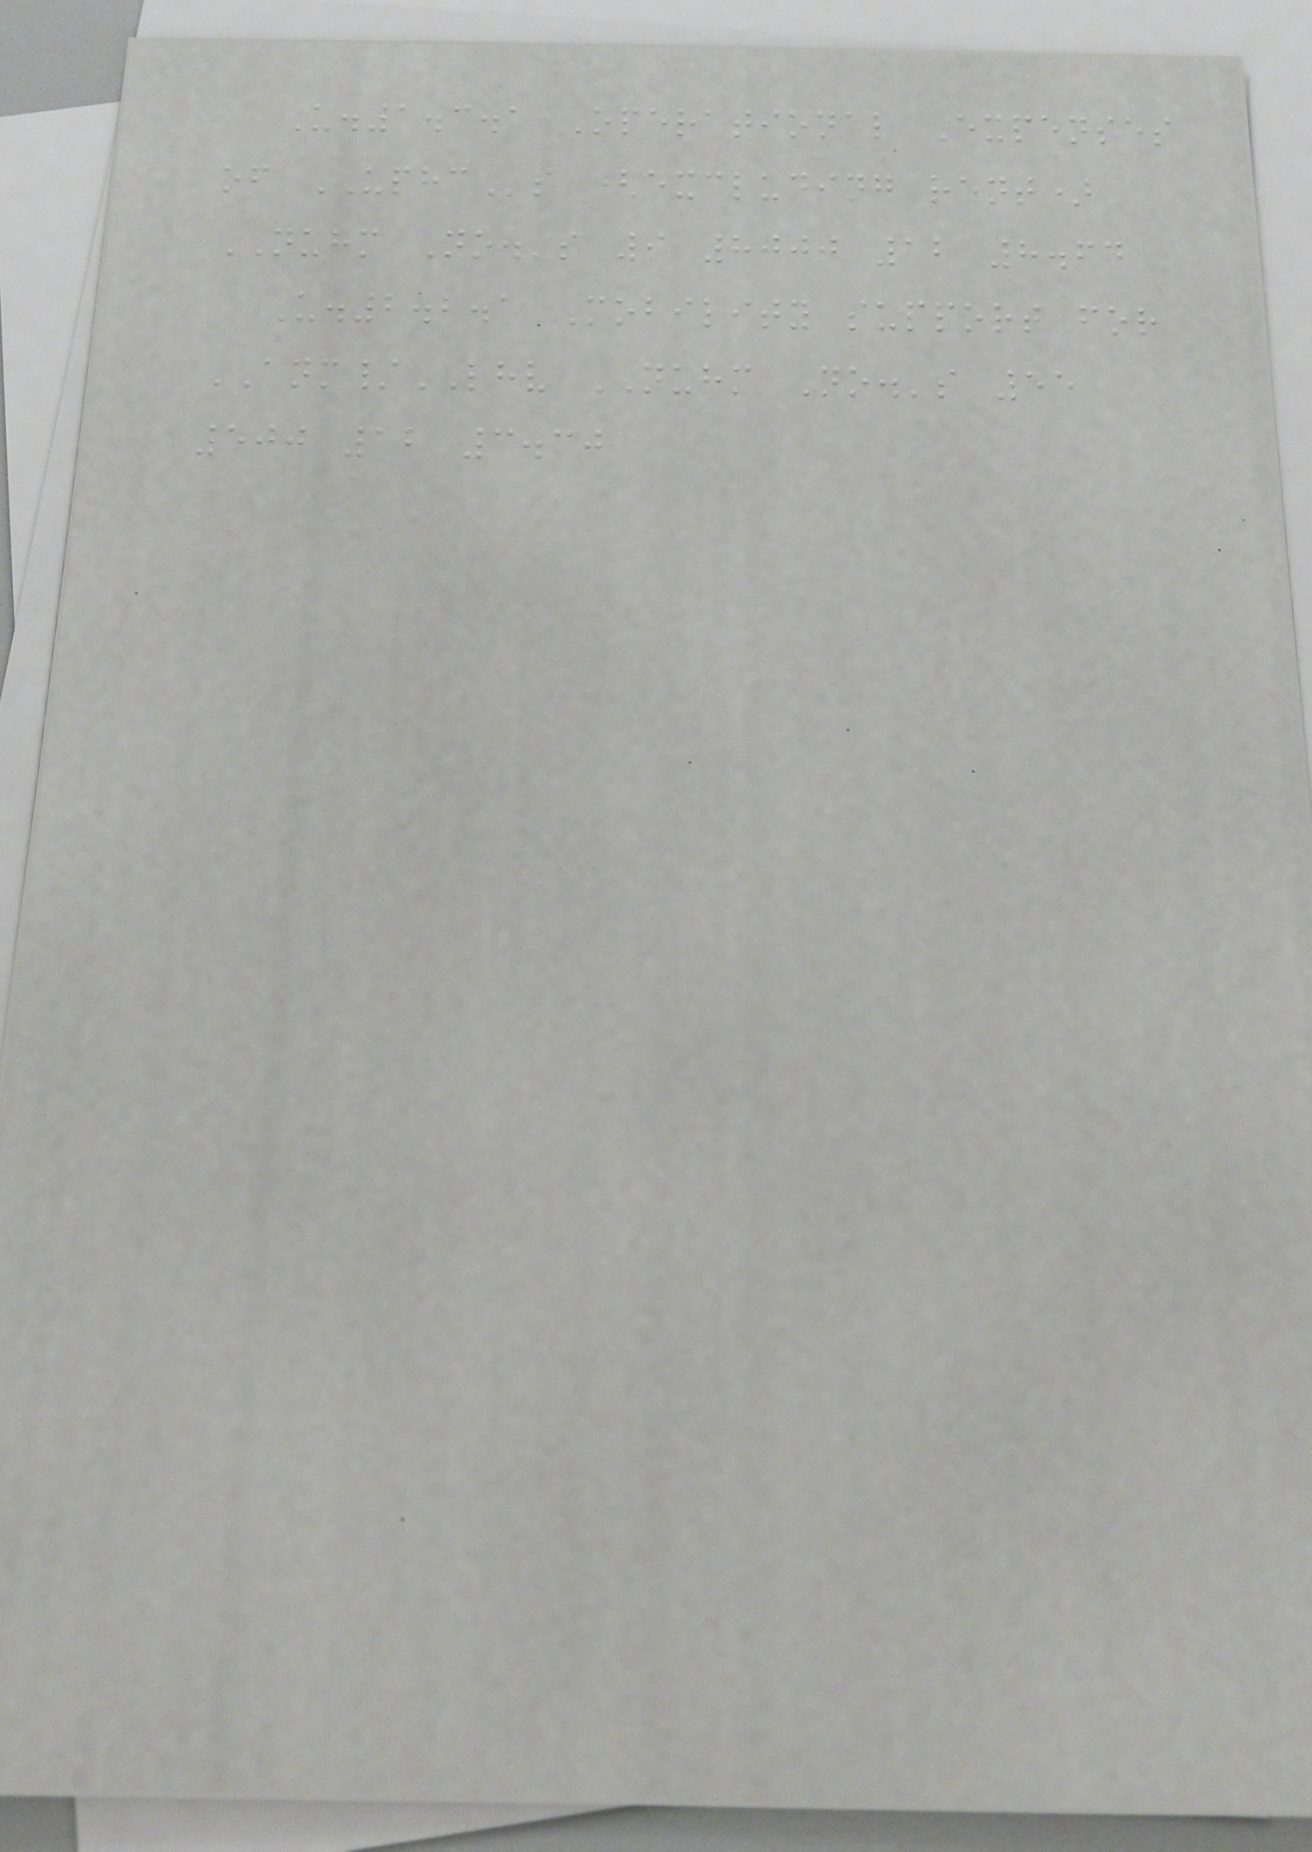U.1.3.1 Operational Expenses
of UPHCs (excluding rent)
NUHM No.'s 9 8000 12 8.64
U.2.2.1 Mobility support for
ANM/LHV NUHM No.'s 55
500 12 3.30
